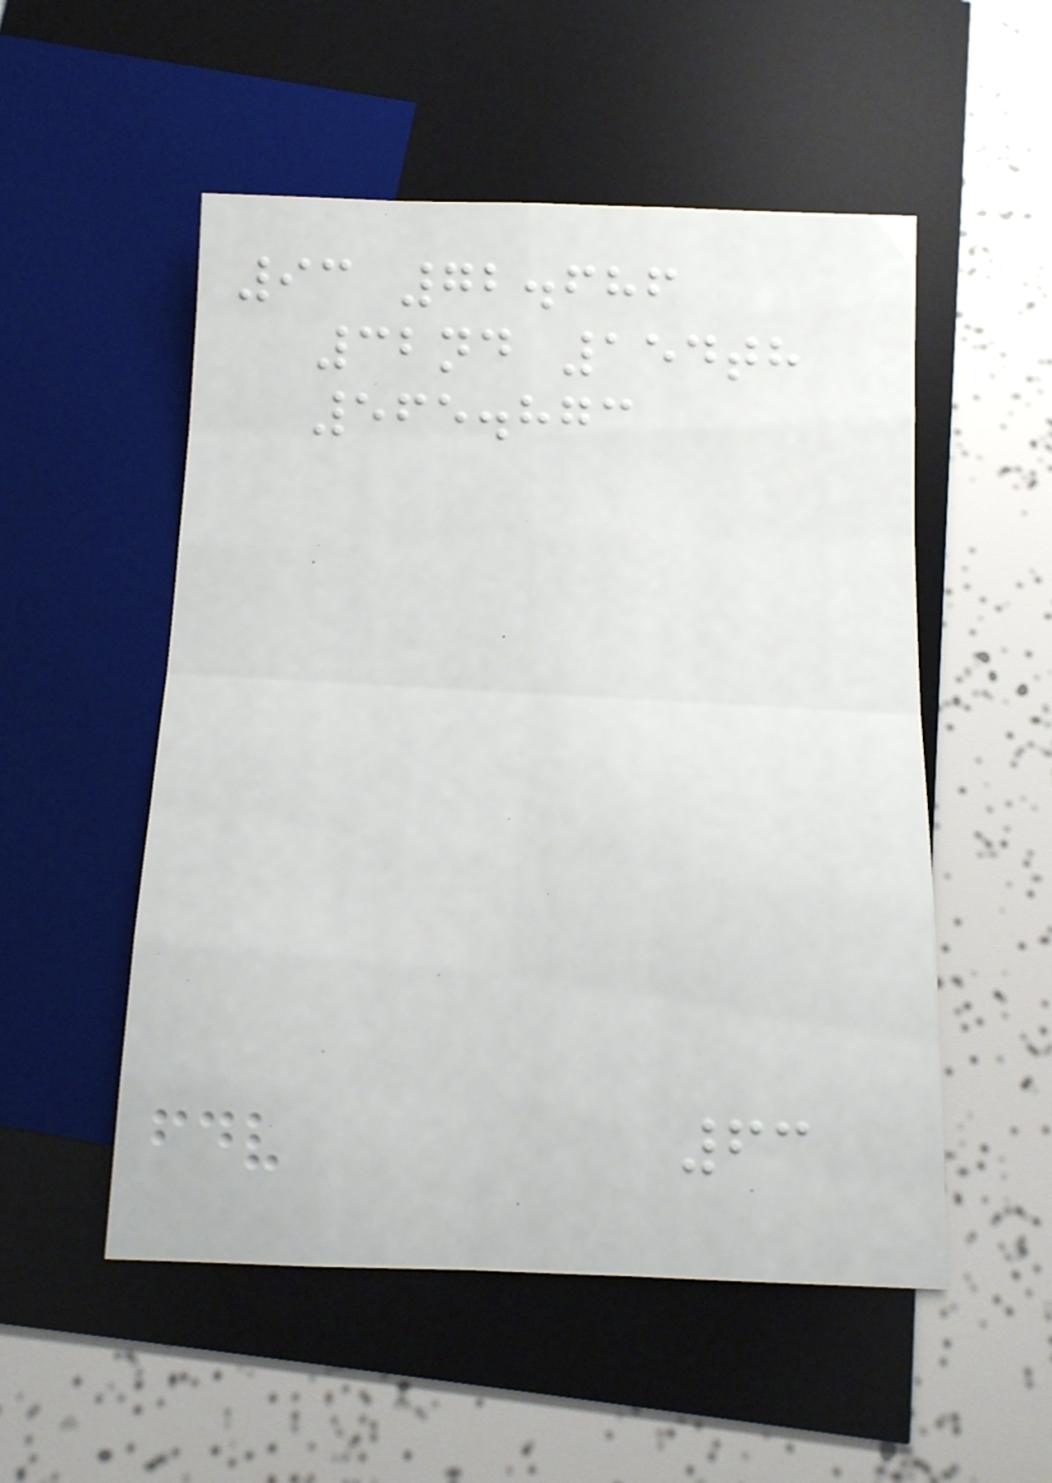93 72.686
32nd 154th
565.873
63
